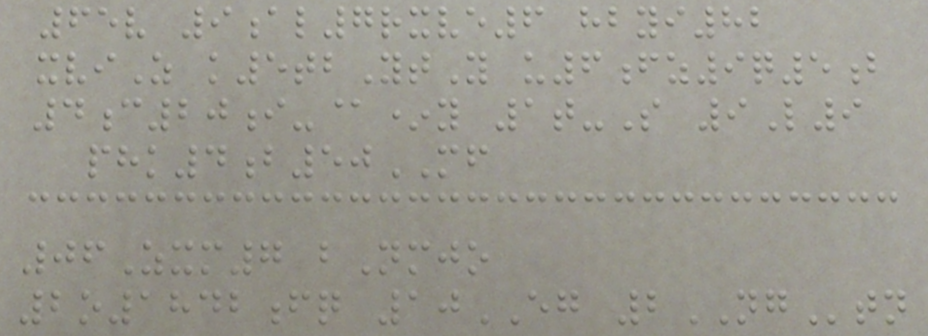65v 9al7rxve6 hbyi82
xviZ k5tbYtY u6fz9q5b
4c20i-@*y 1t-S 9L9
phk4b50MF
06Zxm7 bNmjo
2o1842fq 10EG 2NGtn
